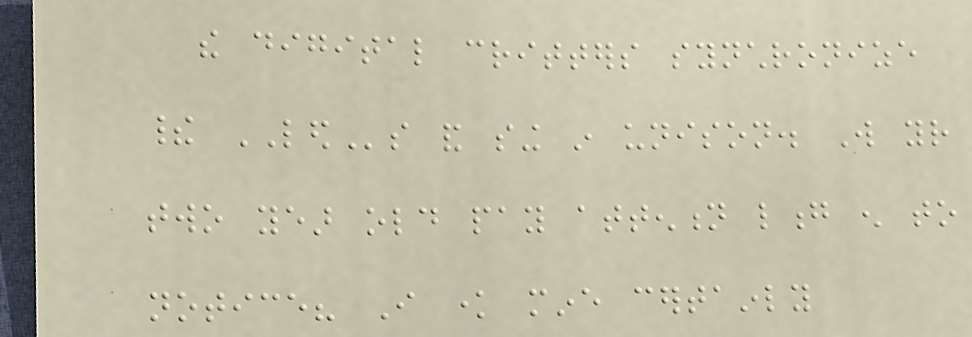the digital critters synchronize
their LEDs and sing in unison. Will your
two year old pay attention long enough to
notice? I know mine certainly
